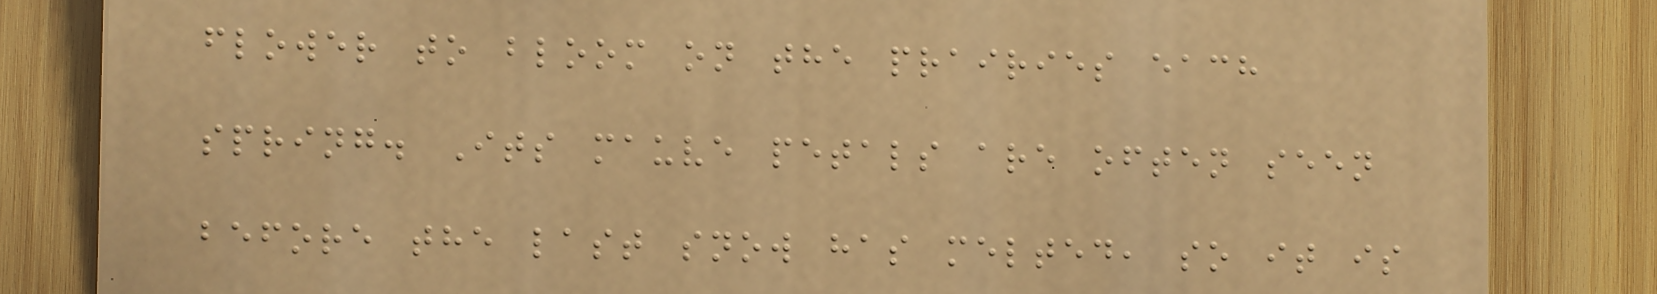flower to bloom on the prairies each
spring. Its mauve petals are often seen
before the last snow has melted, so it is
